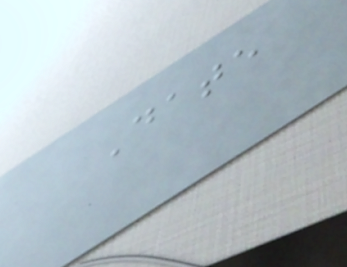Date
